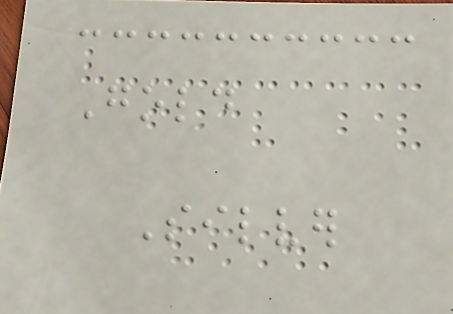Gold
Silver
